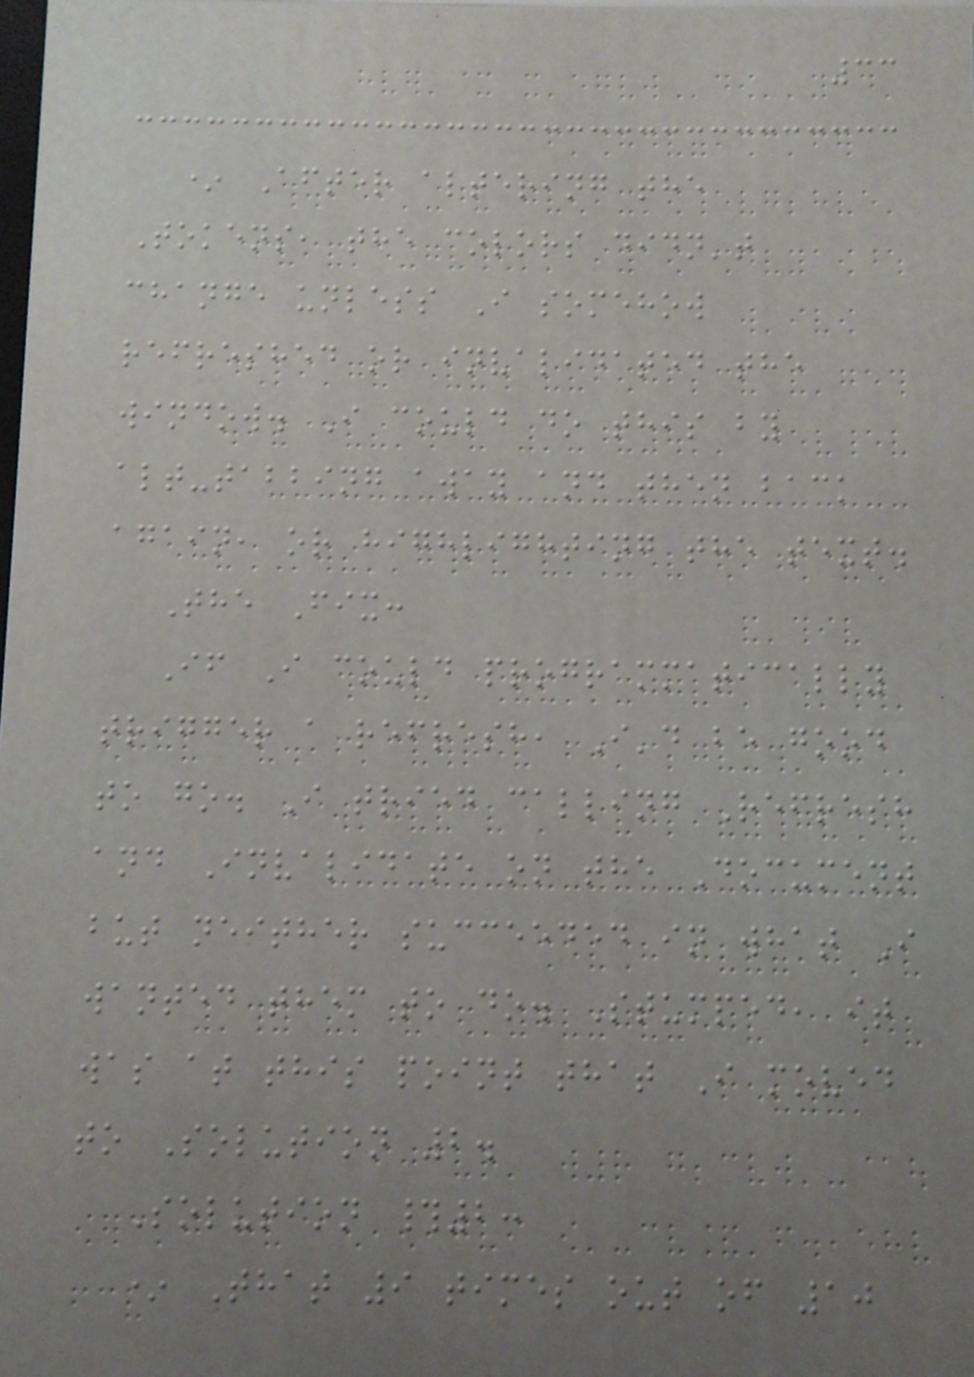33
* After altering the
Tokens, the colors didn't
change unless I somehow
refreshed or invalidated the
window. I could do this by
alt-tabbing away and then back
again, or highlighting the text.
The Fix:
If I could programmatically
trigger a refresh, I'd be good
to go. I tried calling Refresh
and Invalidate on the Document
but neither succeeded in what I
wanted them to do. Stumped, it
was at this point that I moved
to Solution 2.
Solution #2:
* That 9 times out of 10
